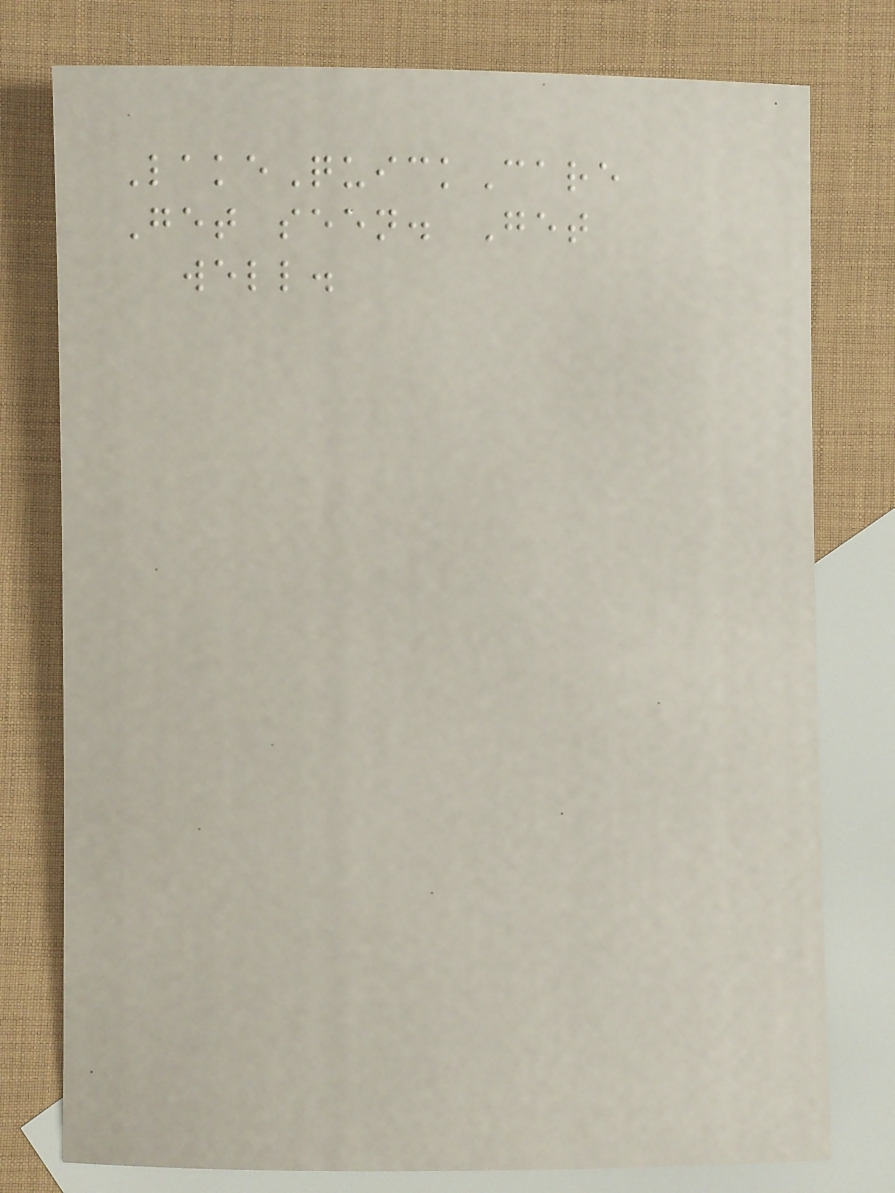LakeQuickCare
Get seen. Get
well.
